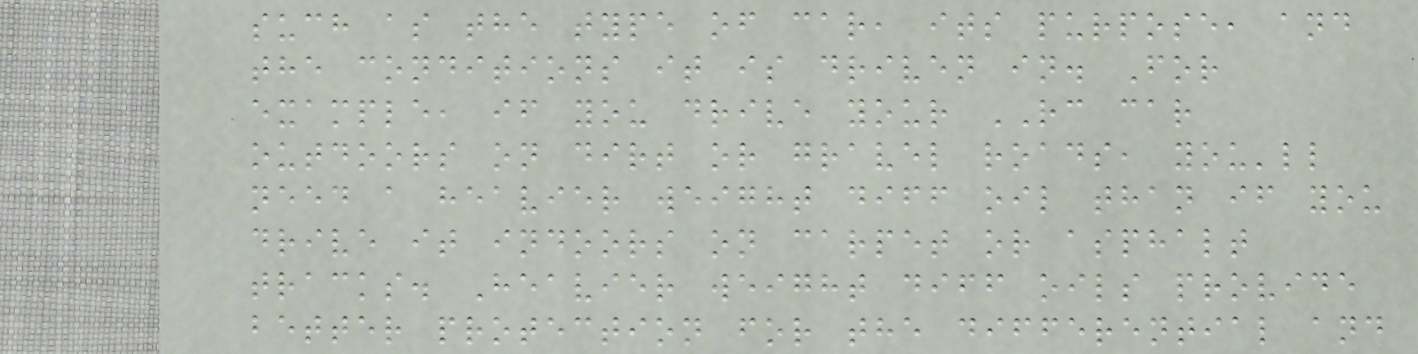such as the type of car, its purpose, and
the conditions it is driven in. For
example, if you drive your RC car
outdoors on dirt or gravel roads, you'll
need a heavier weight diff oil than if you
drive it indoors on carpet or asphalt
tracks. Heavier weight diff oils provide
better protection for the differential and
